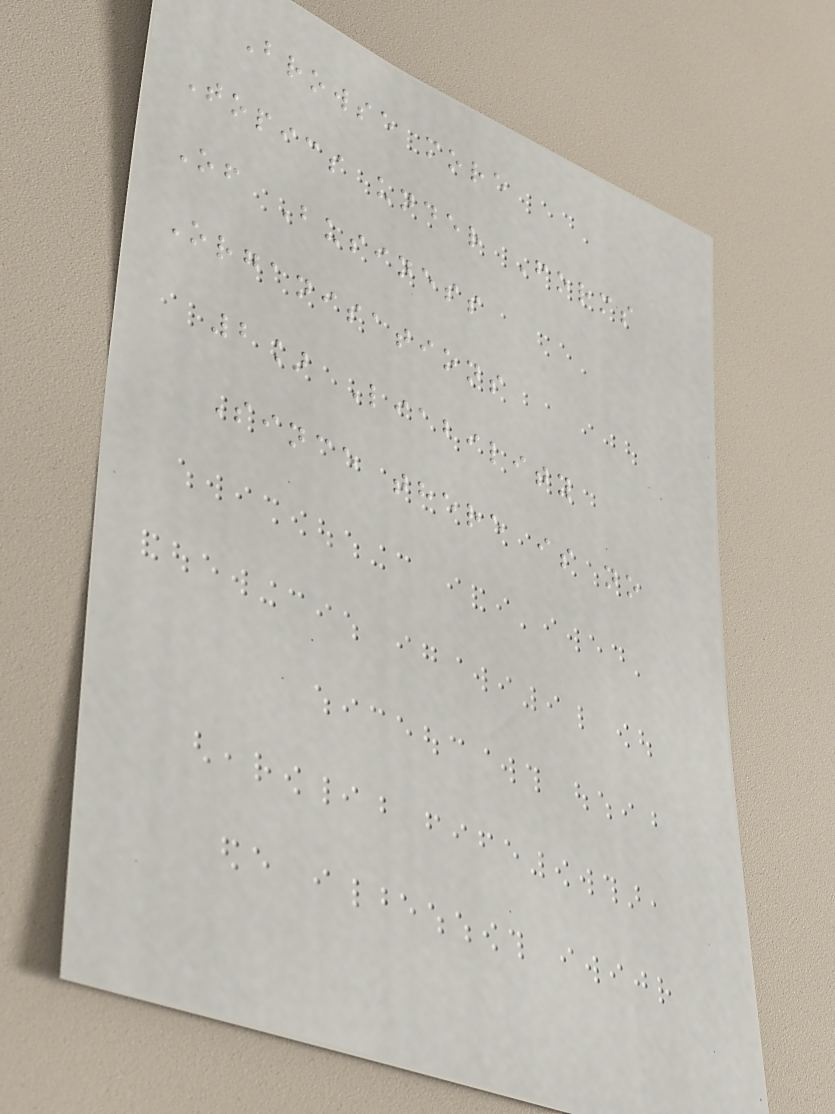Browse more
Topics under Forms
Of Business
Organisations
2] Liability
Since there is no
